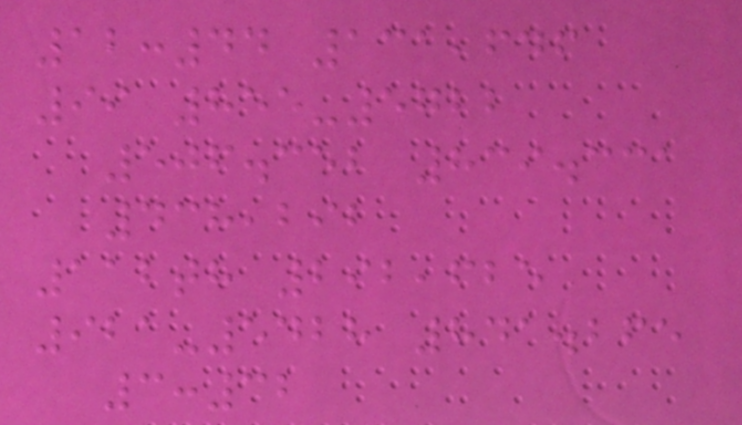12:44 131,646
99 855-5722
506.352 839.331
438,292
112th 292,625
921-5428 841.265
3:32
